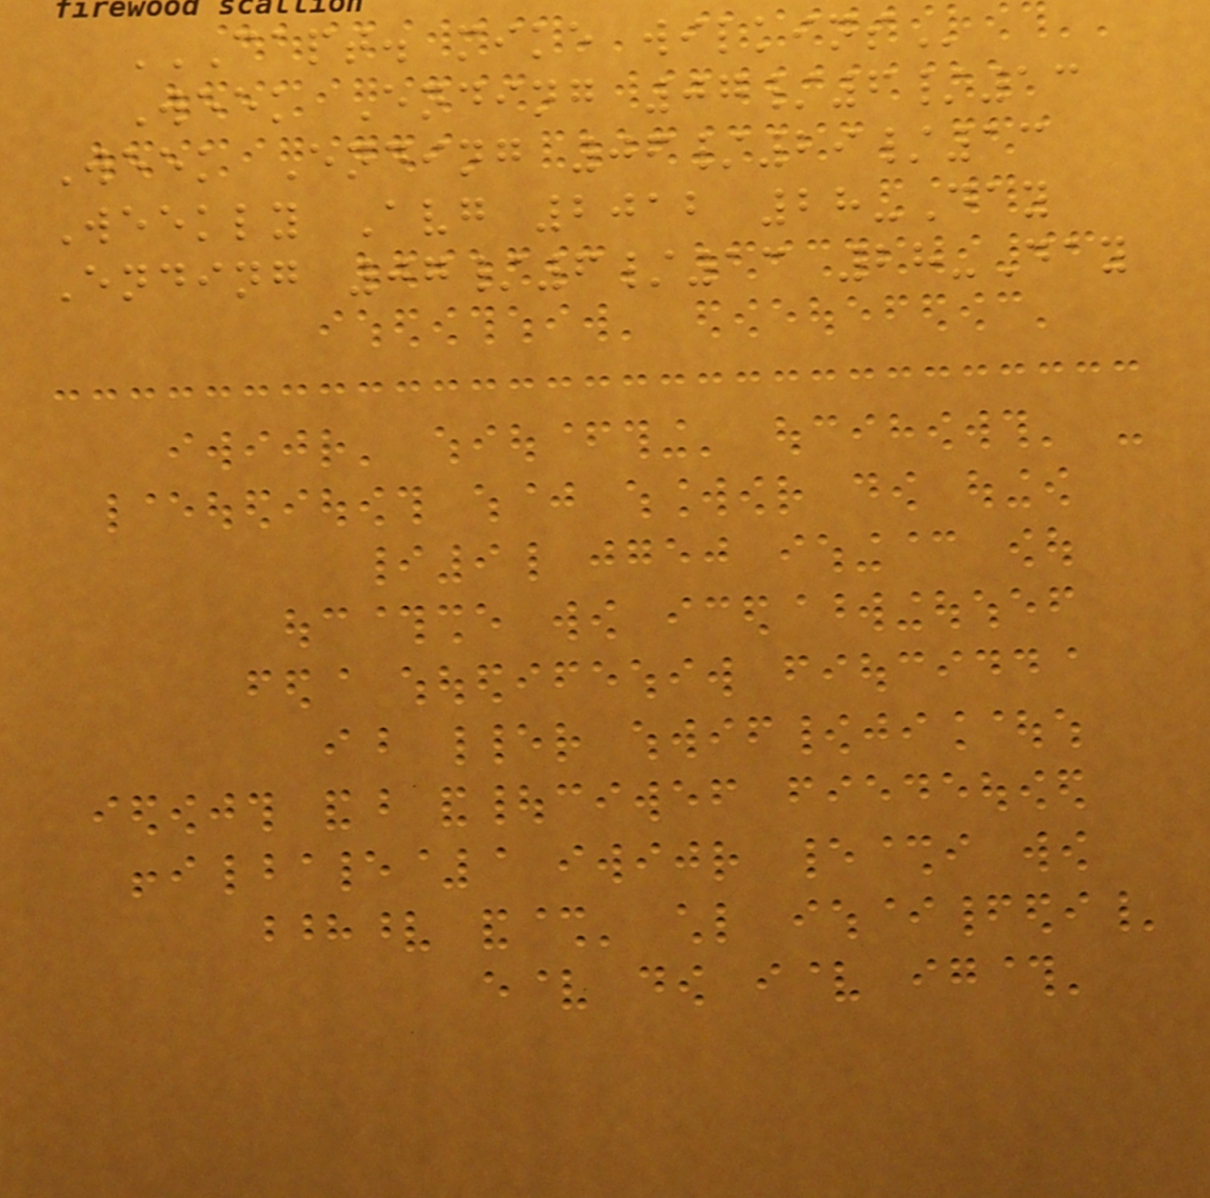CAPT. MIKE WILKINS
Week Ending 07/6/13
Week Ending 06/29/13
Weekly Avg 2012 28-Day
Ending 07/6/13 28-Day
